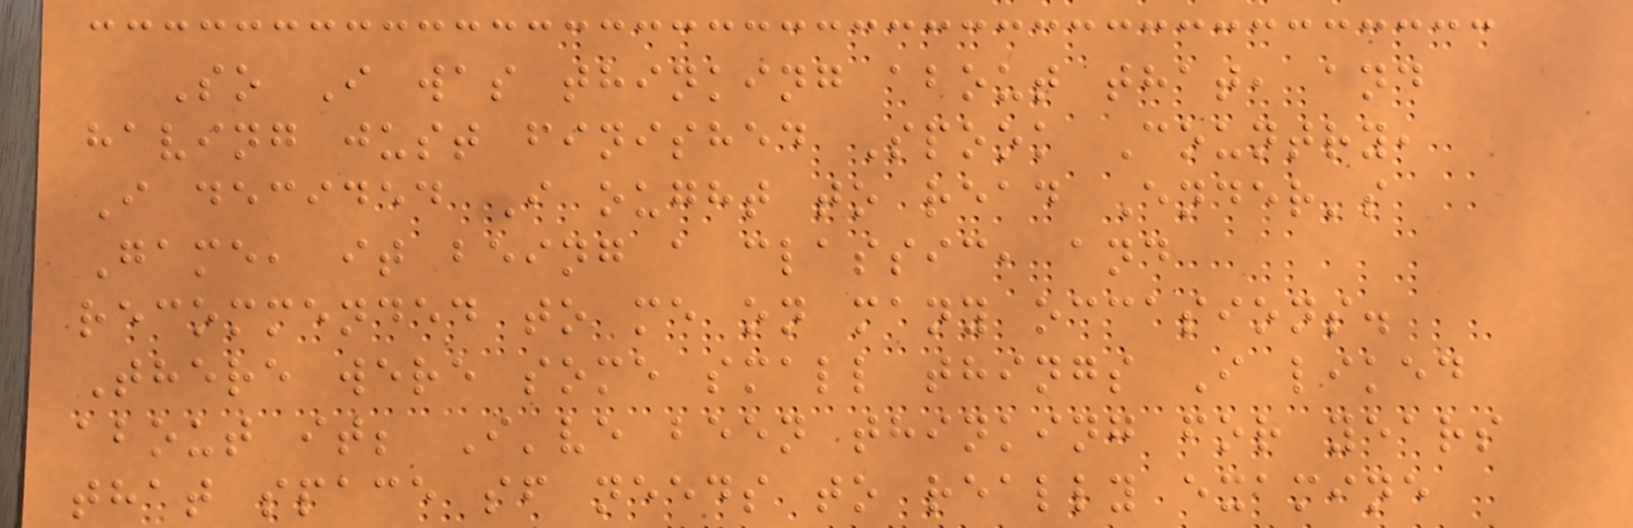So I was thinking about that, and
having just finished Spook Country,
I decided I ought to read Ender's
Game, it being a classic, and
recommended to me on many occasions.
There were some small things I liked
about it; I've been thinking for years
that space sf needs to really examine
